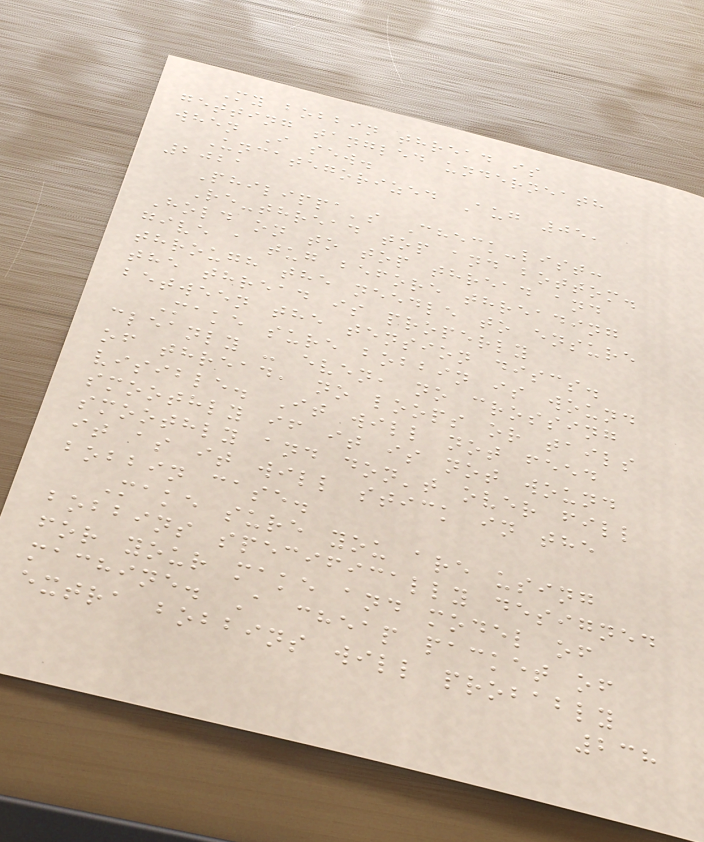My bobbin thread is
getting tangled underneath
when I sew.
Uncategorized Aug 05,
2021
Philippa's Check-list:
Re-thread top and bottom.
Hold on to top thread and
give a tug before threading
through the needle to ensure
the thread is properly
between the tension discs.
Make sure bobbin is wound
cleanly - even, no crossing
of thread, no loops or tails
visible. It will not feed
smoothly if it is not wound
smoothly and don't over fill
it as it will stick in the
bobbin case.
Make sure you are using
bobbins specifically designed
for your make and model of
machine. A cheap packet of
extra bobbins will probably
238
